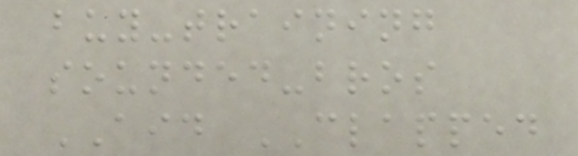buy-training
sounded-bros
AID CLAPPED
